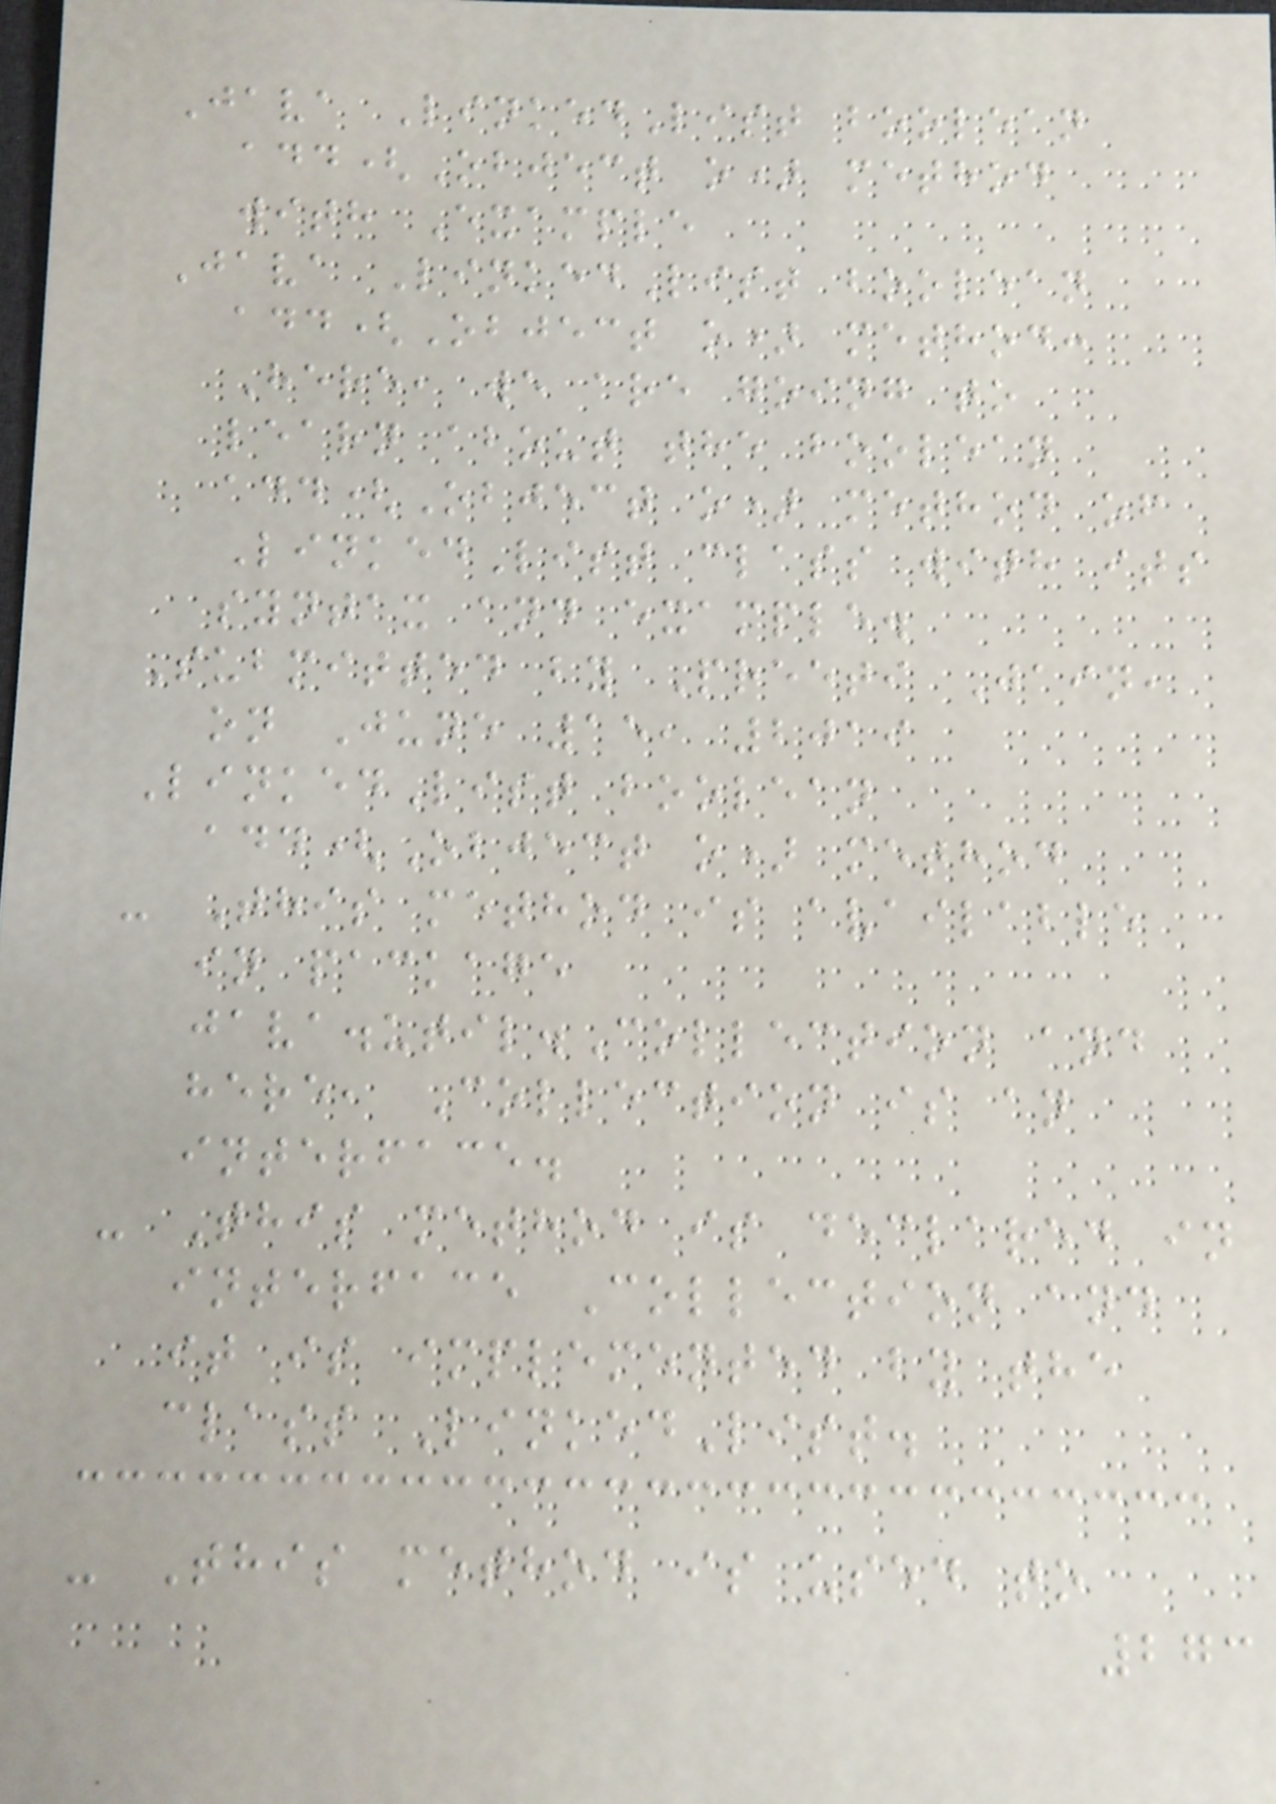Java LinkedList boolean
add(Object o) method
with Example
Java LinkedList boolean
add(Object o) method:
Here, we are going to
learn about the boolean
add(Object o) method of
LinkedList class with its
syntax and example.
Submitted by Preeti Jain,
on June 15, 2019
LinkedList boolean
add(Object o) method
- This method is available
in package
java.util.Collection and
here, Collection is an
interface.
- This method is declared in
interface Collection and
it is implemented by the
class LinkedList.
- This method is used to
273
